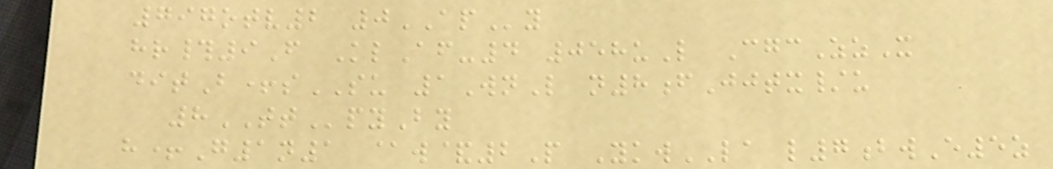797otv2 0APy
hr#9F KlAf-4 058uL CgcZzX
ditB+sSU 1WnL n8fJjtx/u
8TTpyBy
h+G1n1 @w&2P YkwLA l7bwE5z
